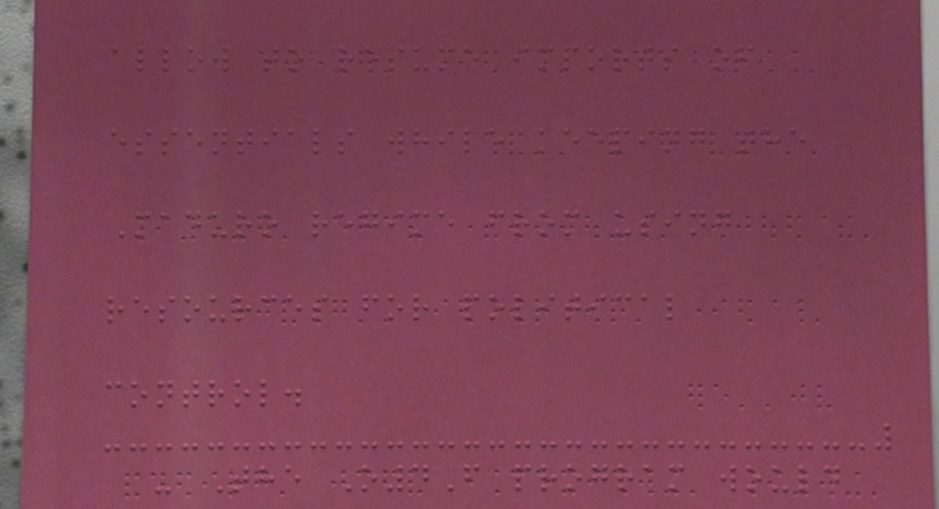allow to resume imports of
essentials while keeping the
Maduro regime from using
resources for political
control.
- The O4F program would
